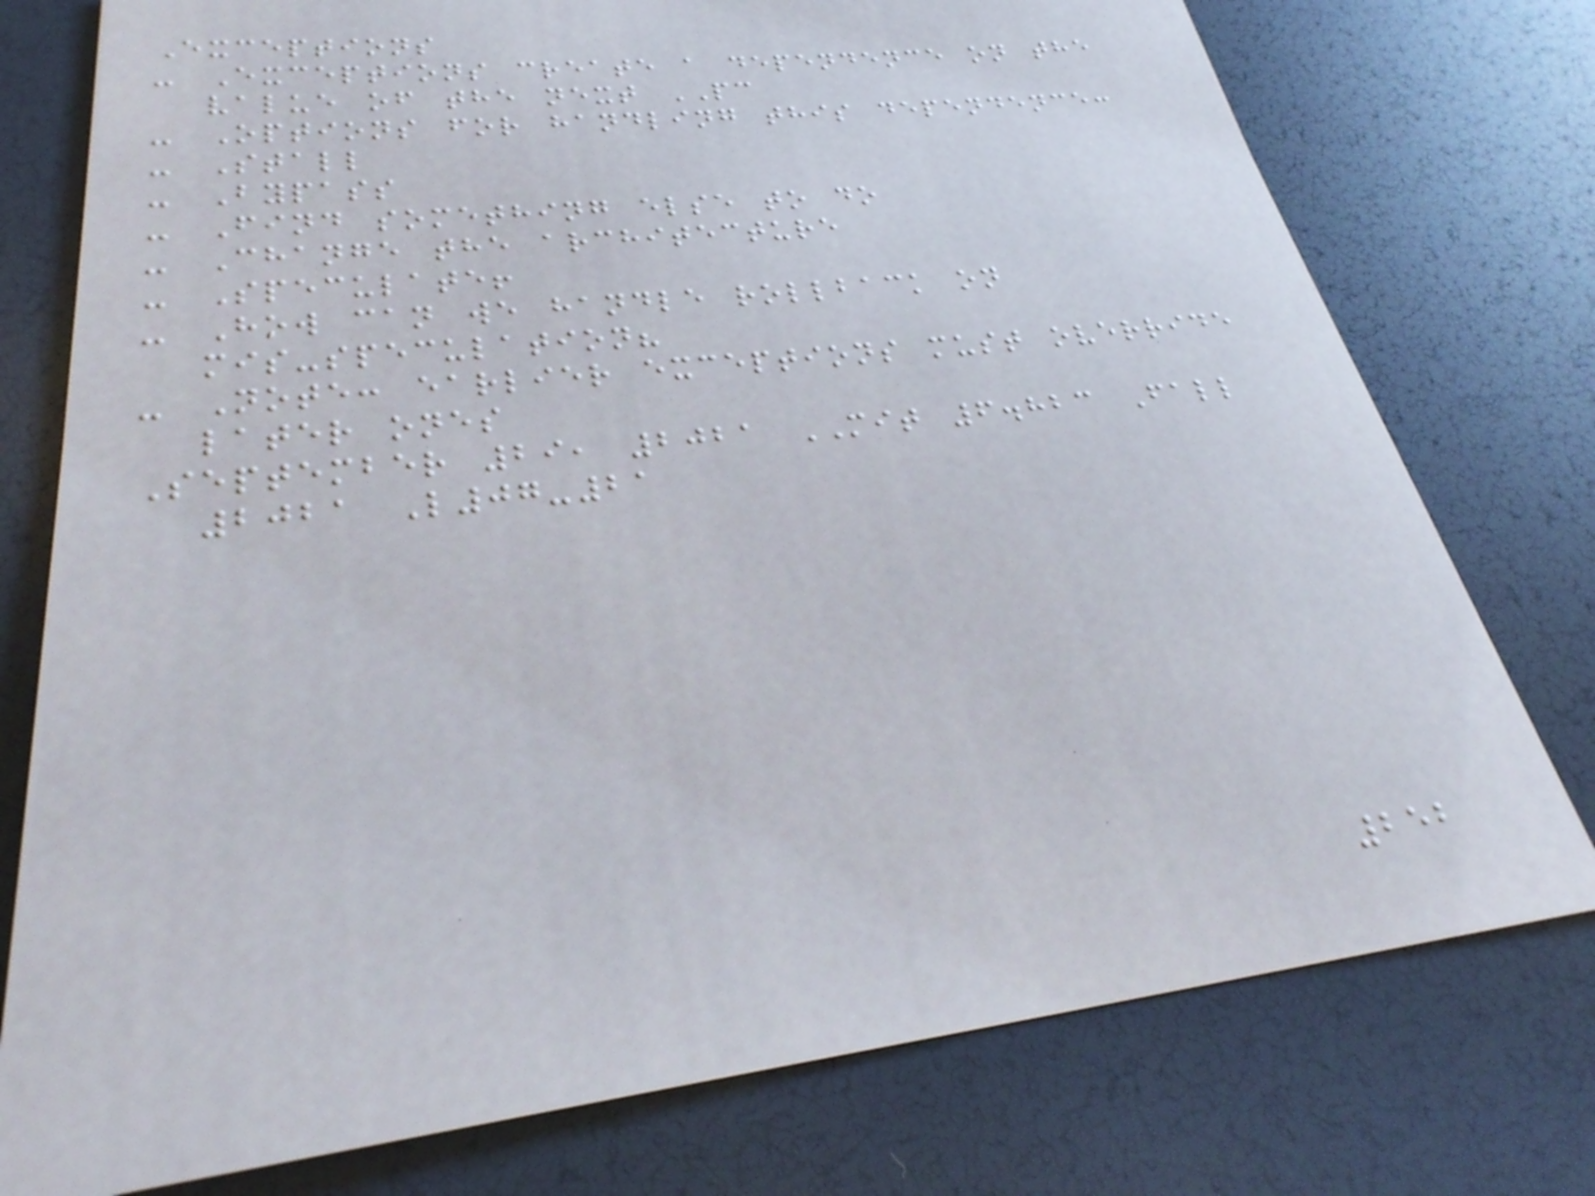Exceptions
- Exceptions create a dependence on the
value of the next PC
- Options for handling this dependence:
- Stall
- Bypass
- Find something else to do
- Change the architecture
- Speculate!
- How can we handle rollback on
mis-speculation?
- Note: earlier exceptions must override
later ones
September 29, 2021 MIT 6.823 Fall
2021 L07-21
252
